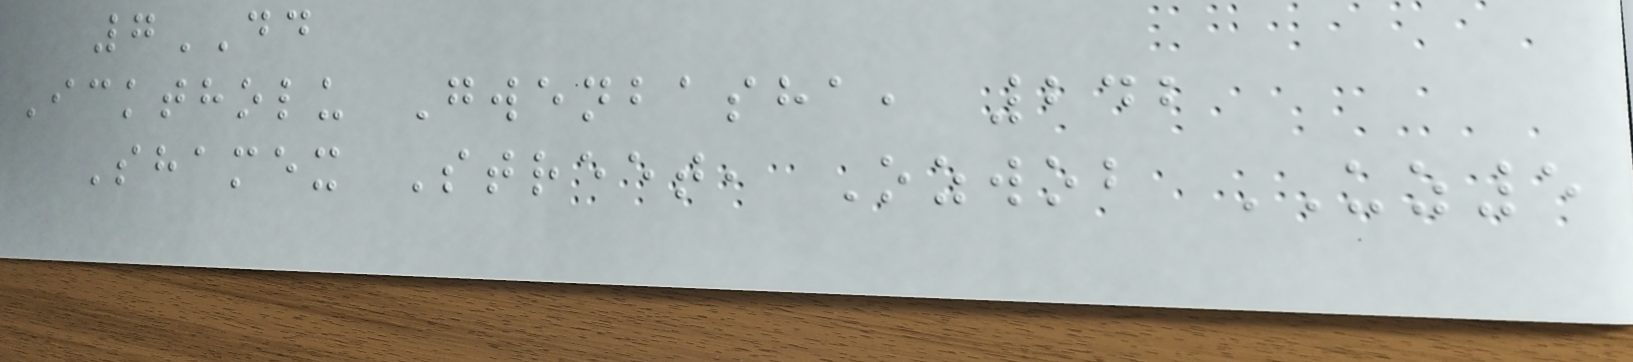7DD
Icktholu Gwenbasha, 242
Shamex Street, Ozwob UZ5
